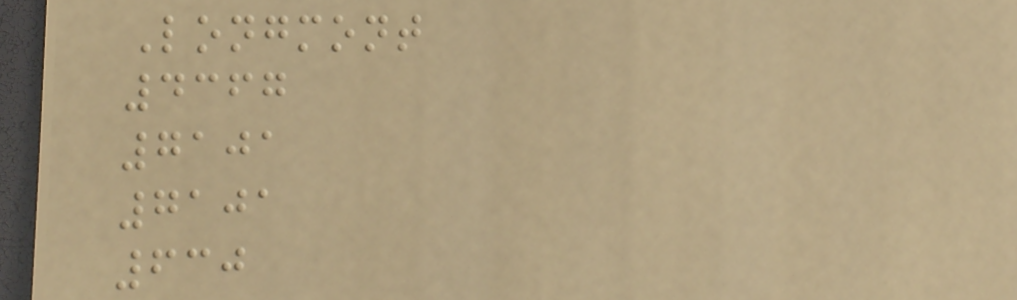Longmont
4367
7101
7101
630
